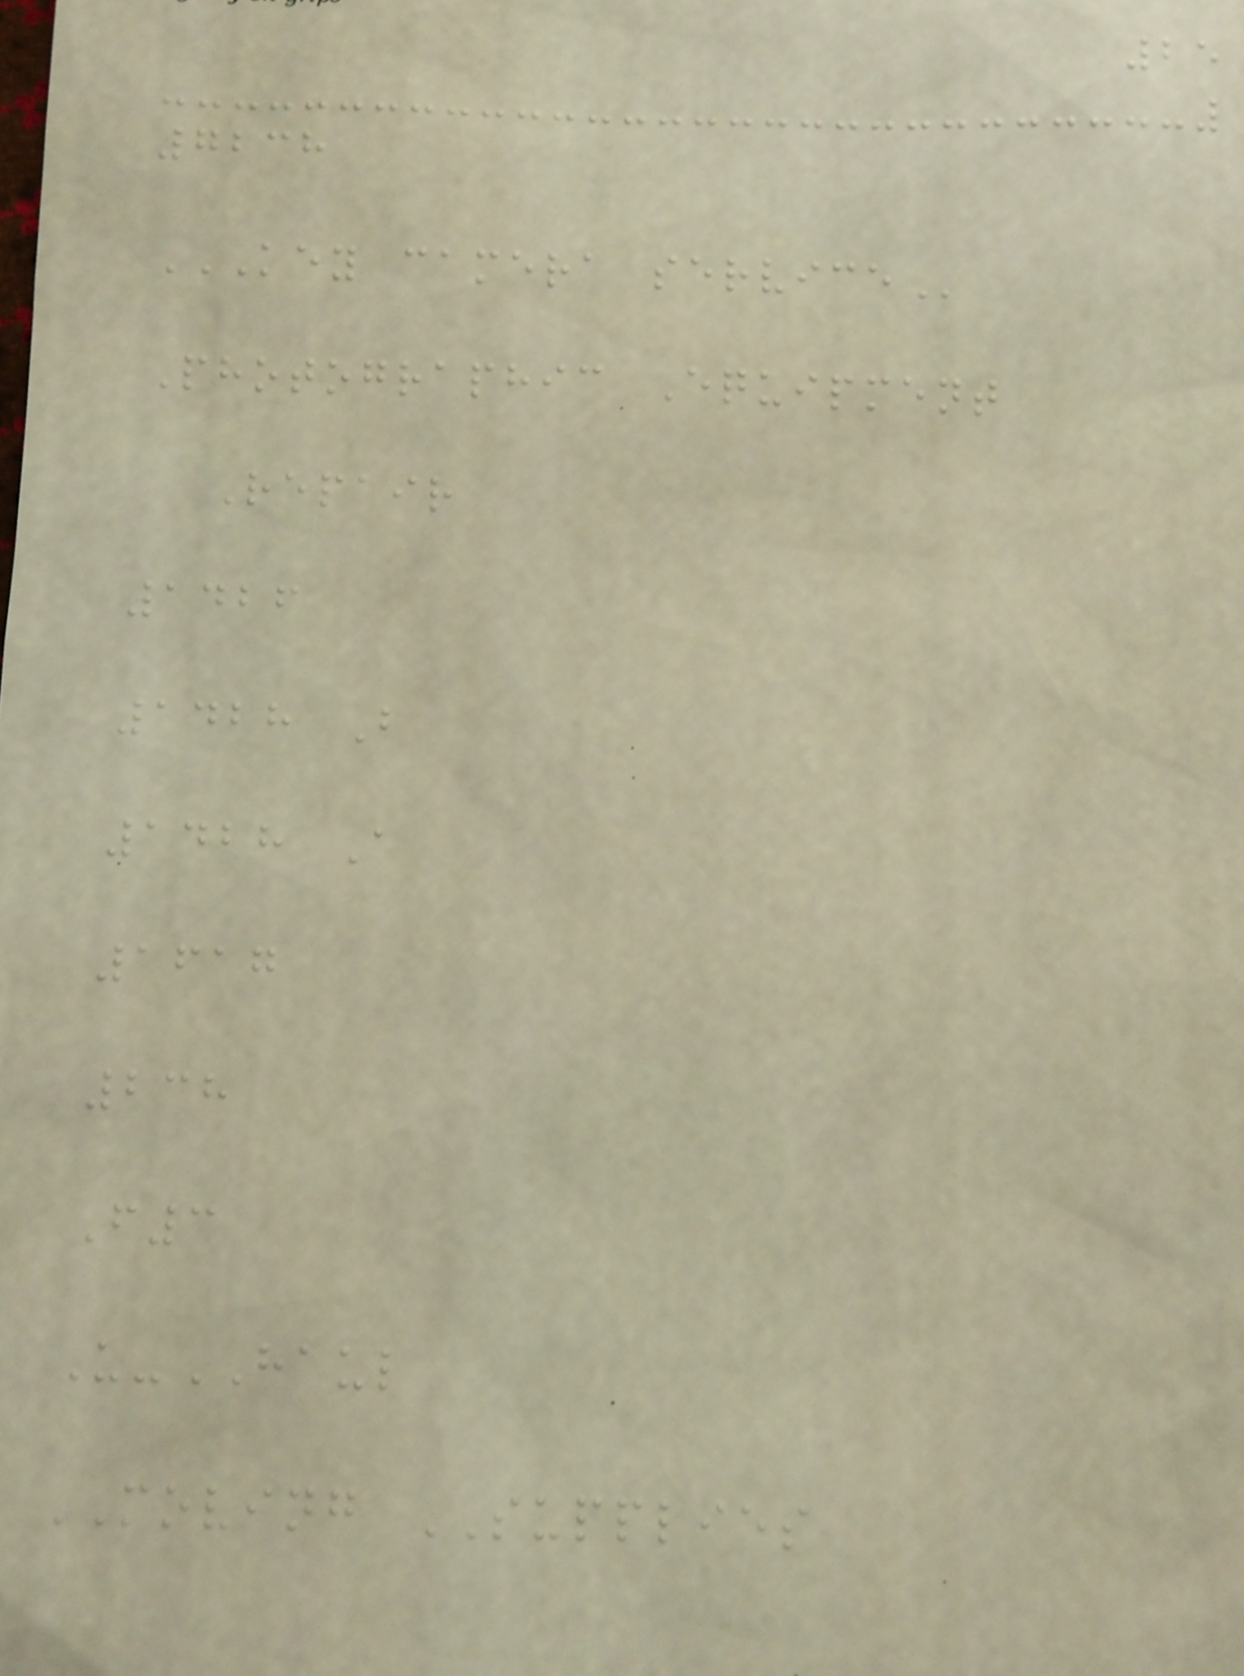25
7238
KEY CAMERA SERVICE
Photographic Equipment
Repair
1426
1428 B
1428 A
1617
238
F3
U-HAUL
MOVING SUPPLIES
